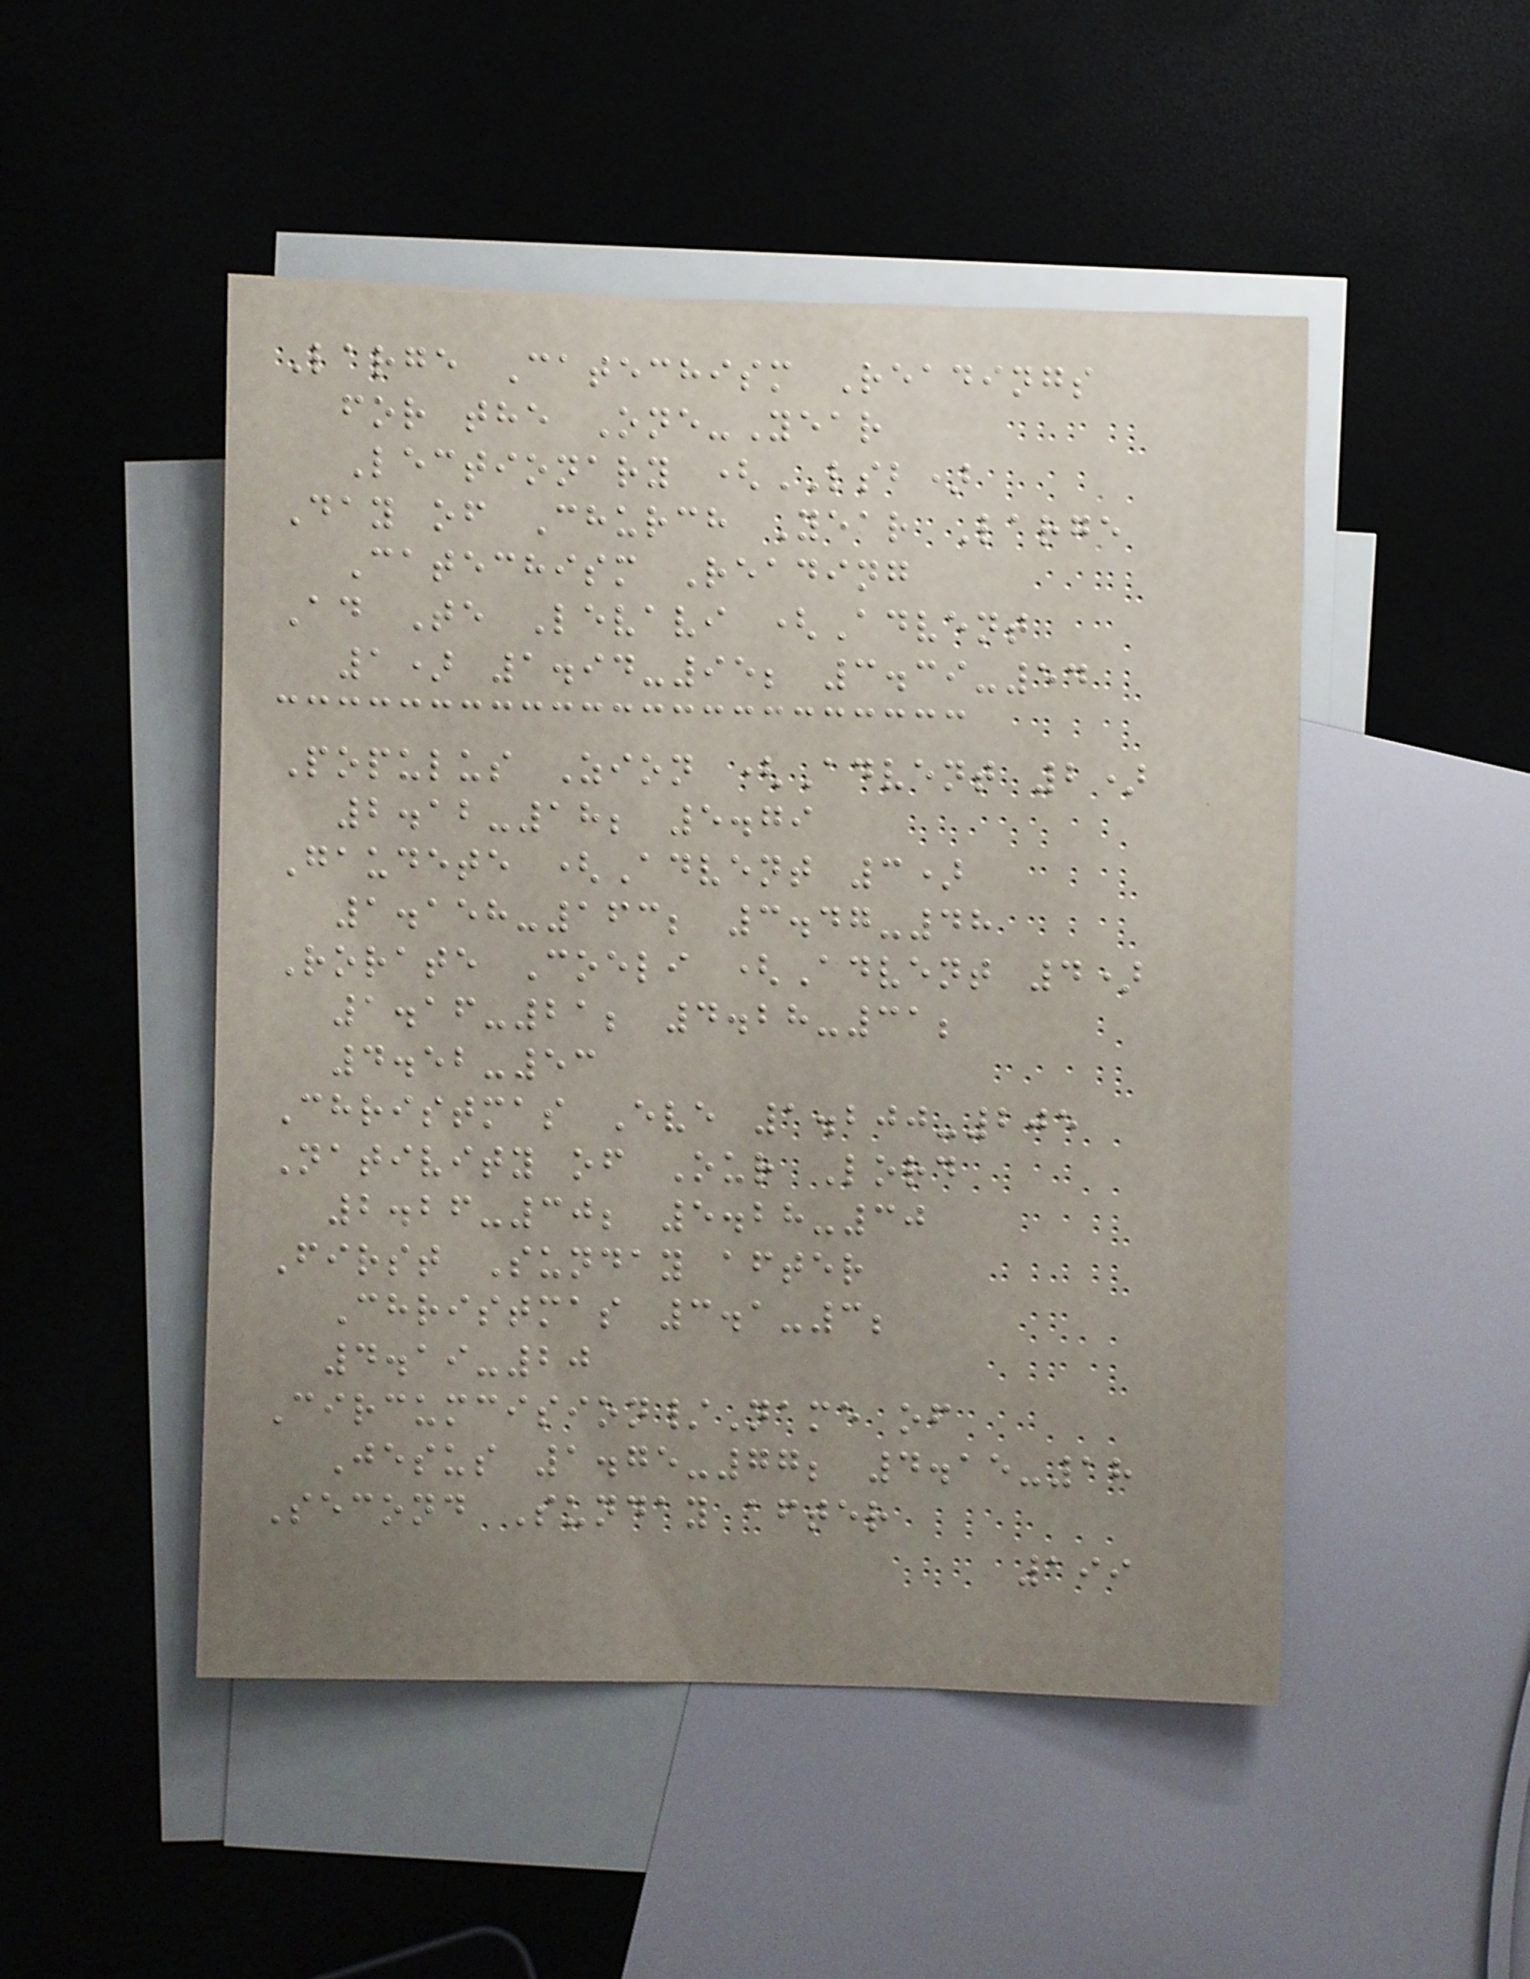Large Catechism Readings
for the One-Year
Lectionary (LSB)
Day of Church Year Large
Catechism Reading
Ad Te Levavi (Advent
1) 1.94-95; 3.39-54
Populus Zion (Advent 2)
2.12-18; 5.79
Gaudete (Advent 3)
1.158-163; 3.47-48
Rorate Coeli (Advent 4)
1.16-21; 4.28-31;
4.52-53
Christmas Eve 1.200-205
Nativity of Our Lord
2.26-30; 5.28-30
First Sunday after
Christmas 3.1-3;
4.19-20
Circumcision/Name of
Jesus 1.75-77; 4.15-18
Second Sunday after
199
